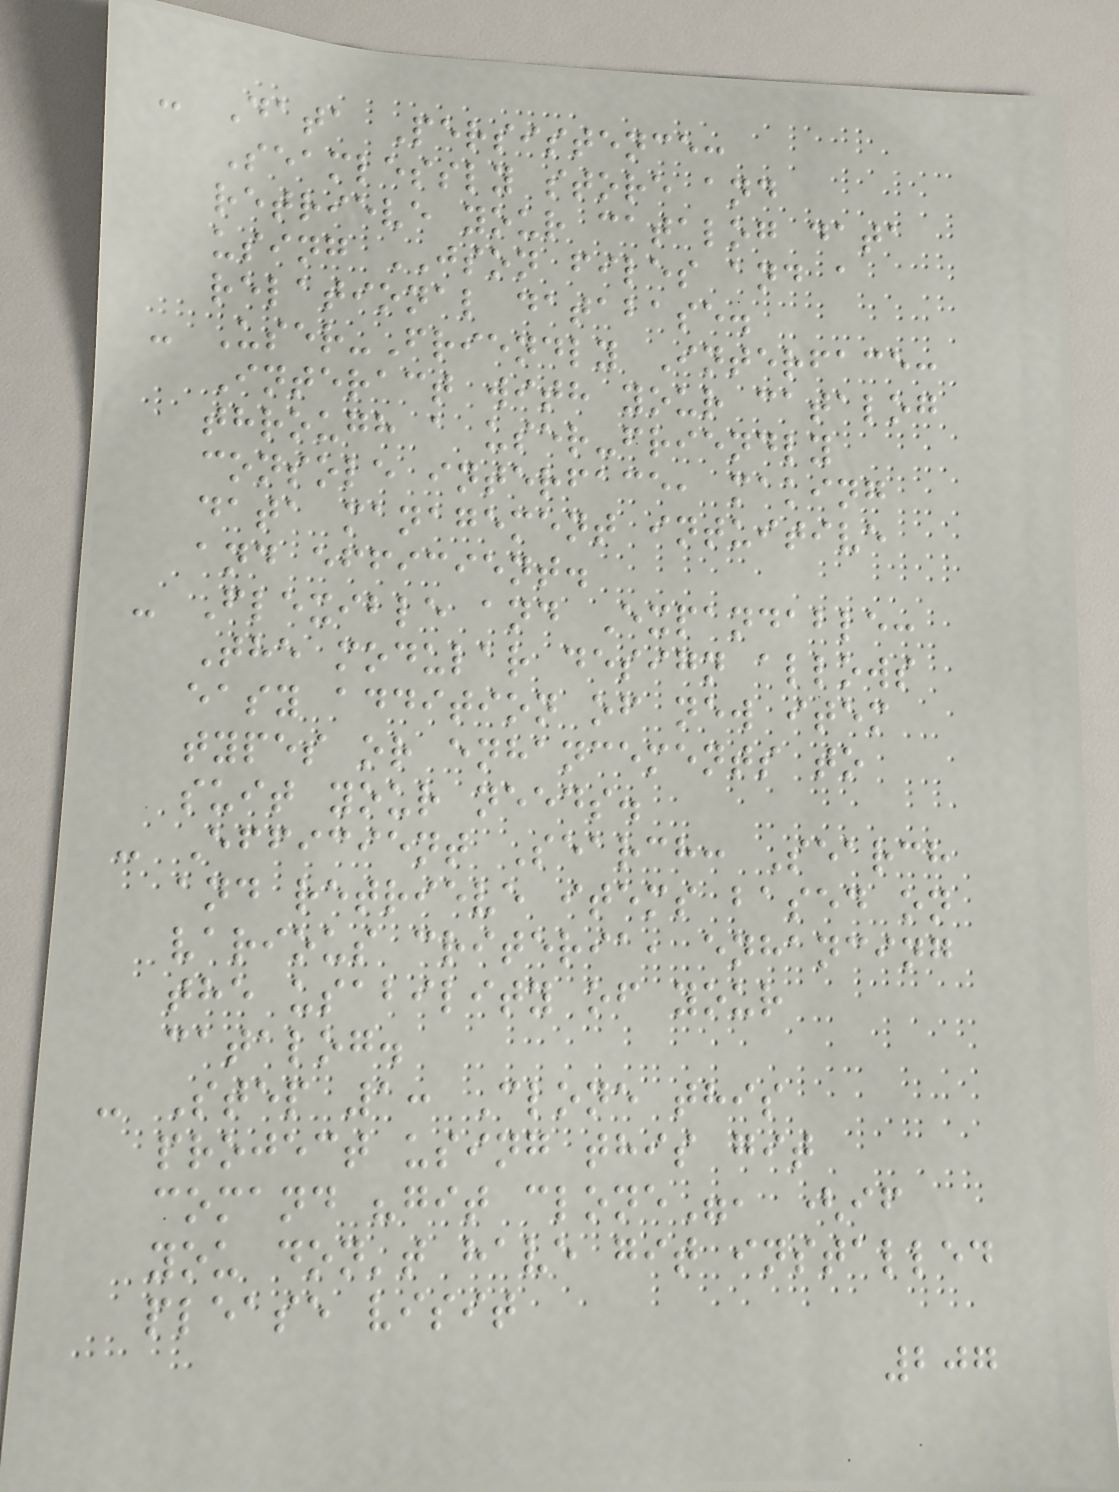- Data Persistence:
Seamlessly store and
retrieve your catalog data
using JSON files and a
relational database.
- User-Friendly Interface:
Interact with your catalog
through a user-friendly
console interface, making
data management intuitive
and efficient.
- Flexible and Expandable:
The modular design allows
easy addition of new item
types or enhancements to
suit your needs.
- Efficient Search: Search
and retrieve items based on
various criteria, enhancing
the usability of your
catalog.
- Step 1: Clone this
project using this git
comand "git clone", (if
you don't have git installed
please visit
207
